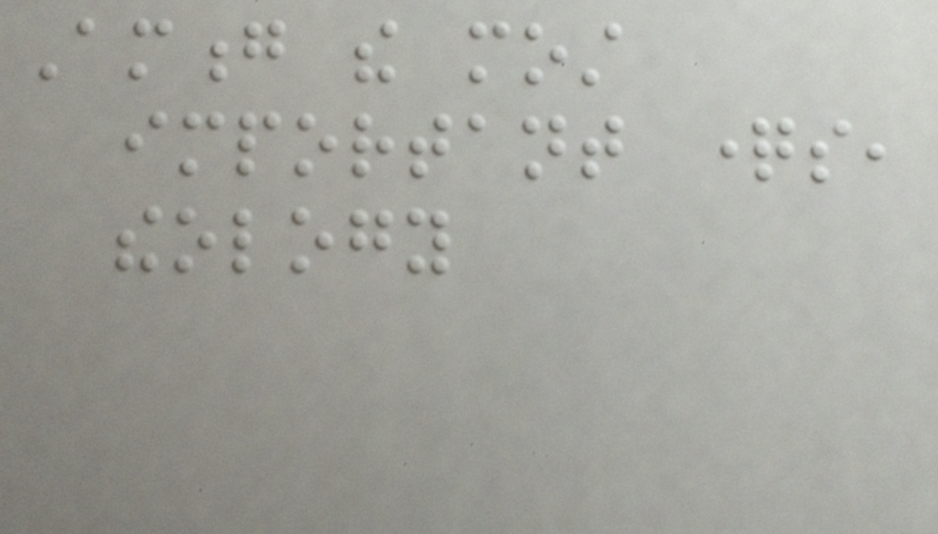Among the most
important questions,
theology
